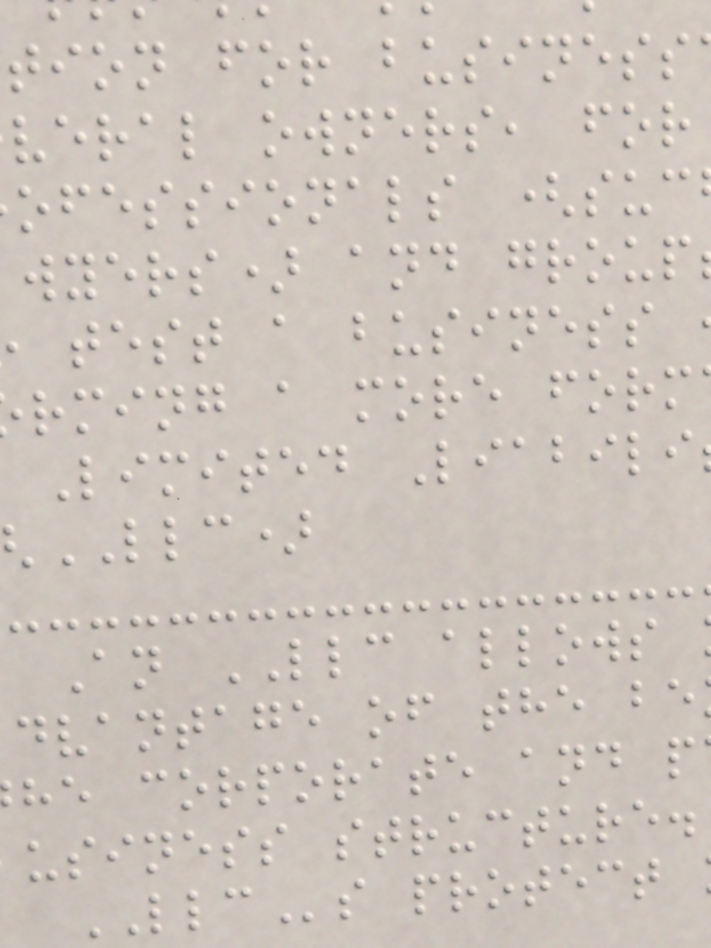tion for business
veral owners, for
ofessionals (suc
wyers) and group
test a business
rming a more form
Limited Liabili
LLC)
An LLC allows
dvantage of the be
he corporate and p
usiness structure.
LLCs protect
